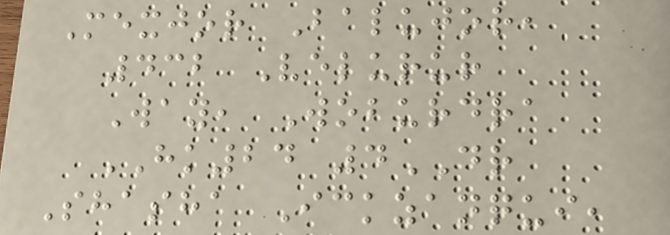Mexjor Balujor,
432 Velurur
Way, Woburdra
HK24 4DR
Shasha Ickzanqui,
